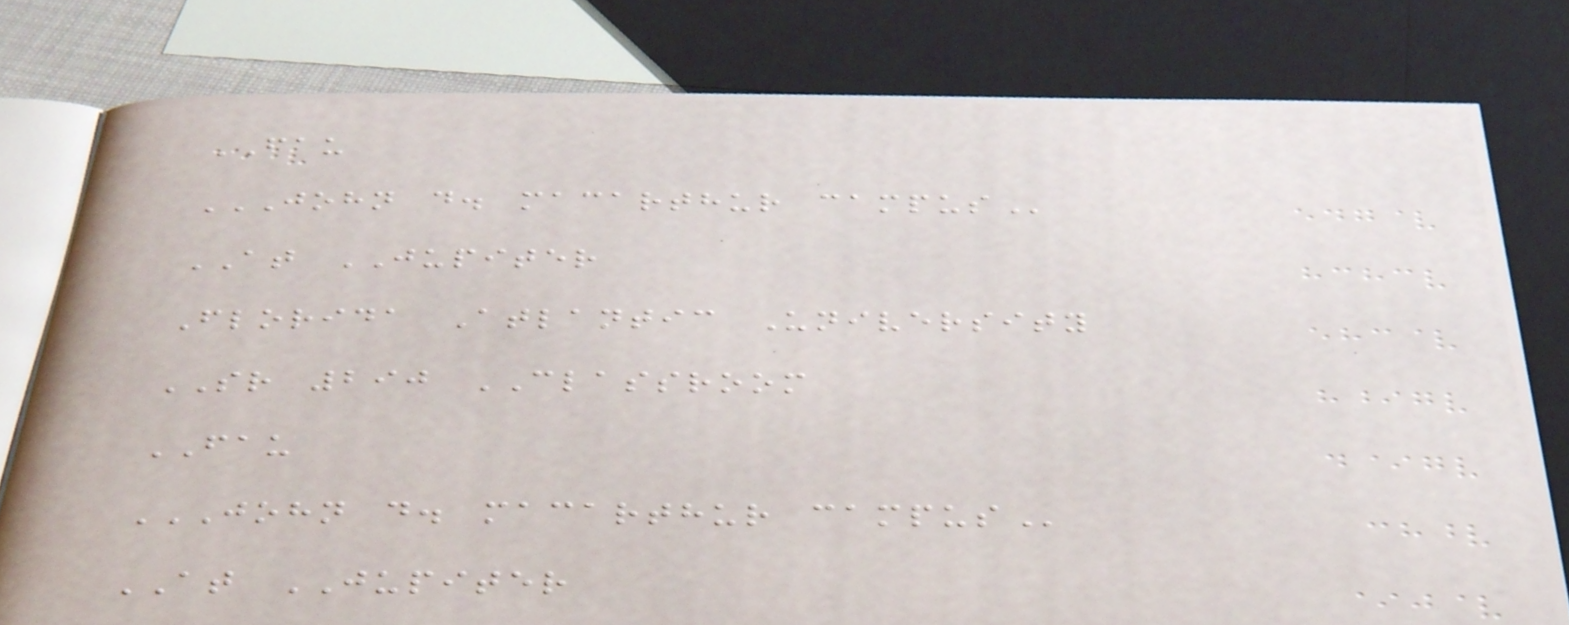FAU
JOHN D. MACARTHUR CAMPUS
AT JUPITER
Florida Atlantic University
SR 290 CLASSROOM
FAU
JOHN D. MACARTHUR CAMPUS
AT JUPITER
